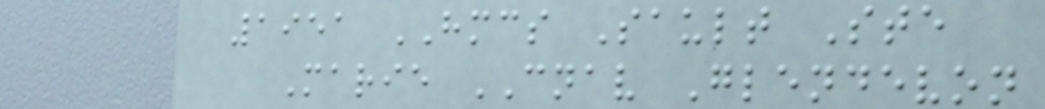1951 HMCS Sault Ste
Marie CNAV Glendevon
